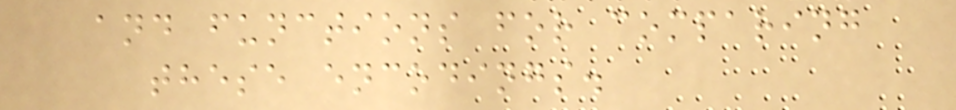and functions for comparing
these encodings.
